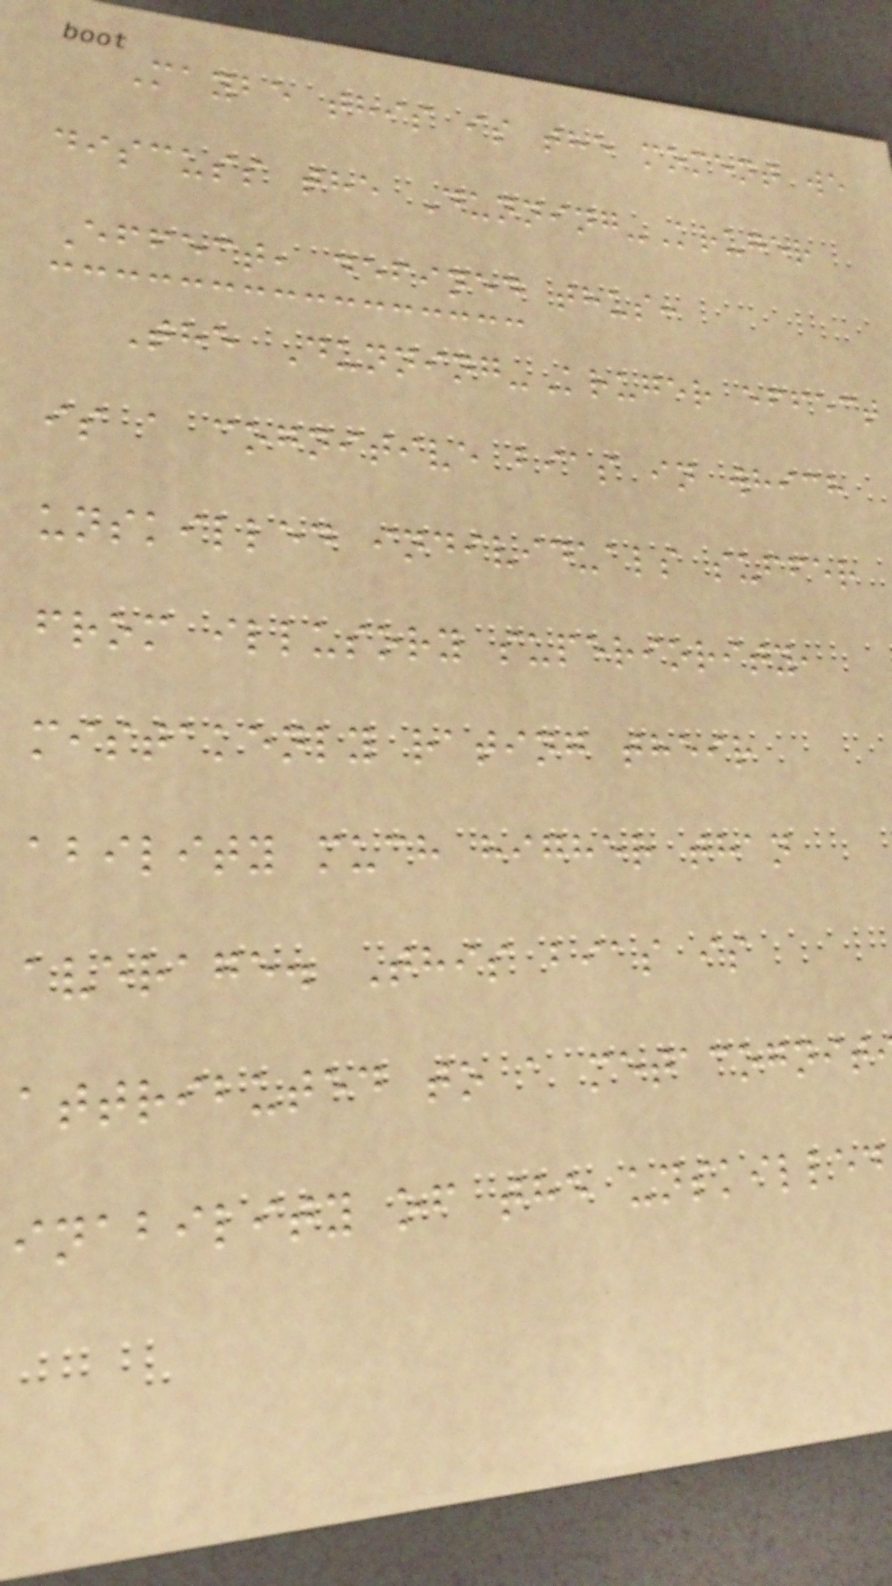Maybe this is the moment we
discuss the Dunning-Kruger
Effect, defined thus:
The Dunning-Kruger effect
is a cognitive bias in which
unskilled individuals suffer
from illusory superiority,
mistakenly rating their
ability much higher than
average. This bias is
attributed to a metacognit
inability of the unskilled
